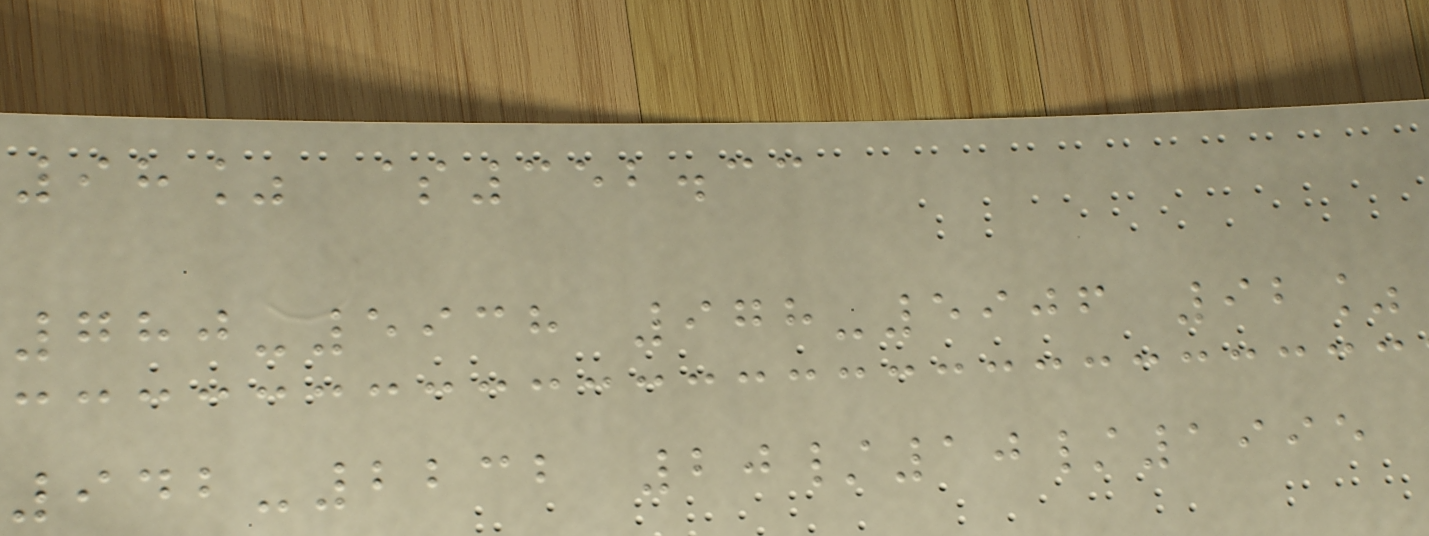98% $352.33
780-5938 978-5906 92%
942-2232 20/10/1995
